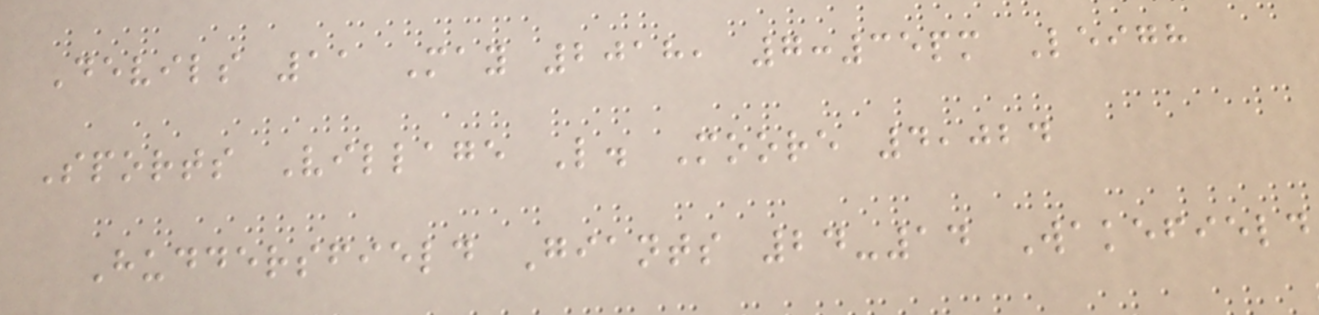Devils 11 May 2018, 7:35pm Leigh
Sports Village L. Moore 4,024
Huddersfield Giants 24-14 Wakefield
